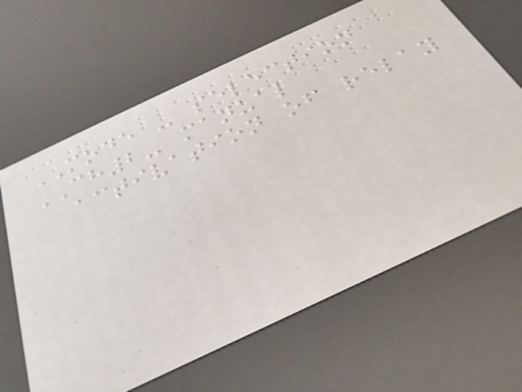MODE - selection
CH2- manual
activation of relay
